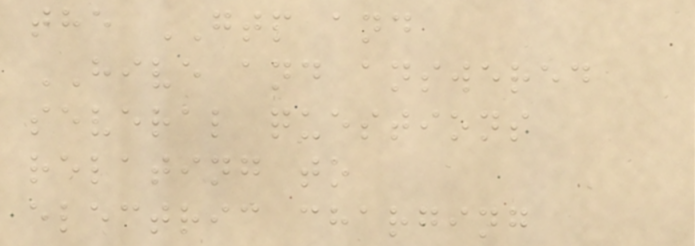the GTP and
HIVE and answered
several questions
relating to
electric charging
